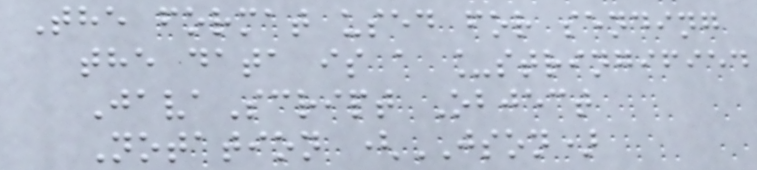The format used for sending
the data is a _stringified
JavaScript Object
Notation (JSON)
